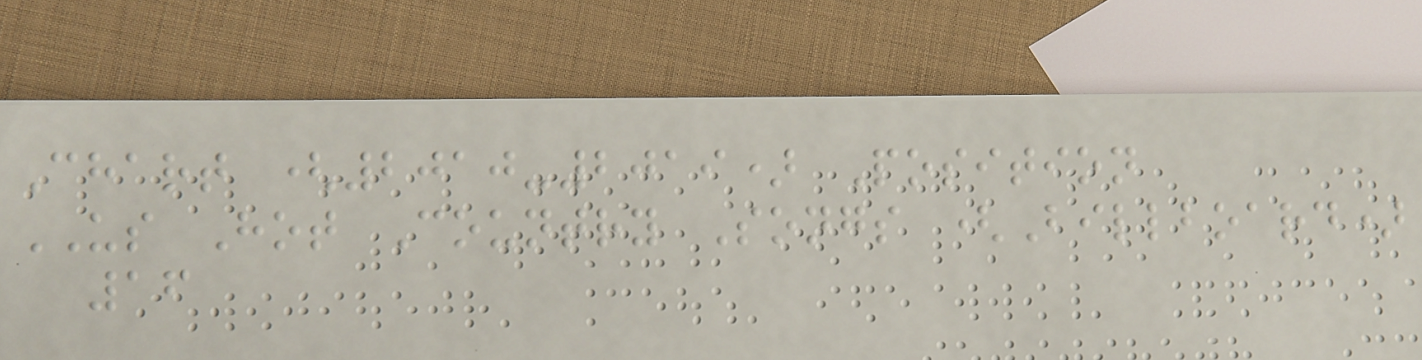Chart (2010-2019) Position
US Hot Country Songs (Billboard)
16
